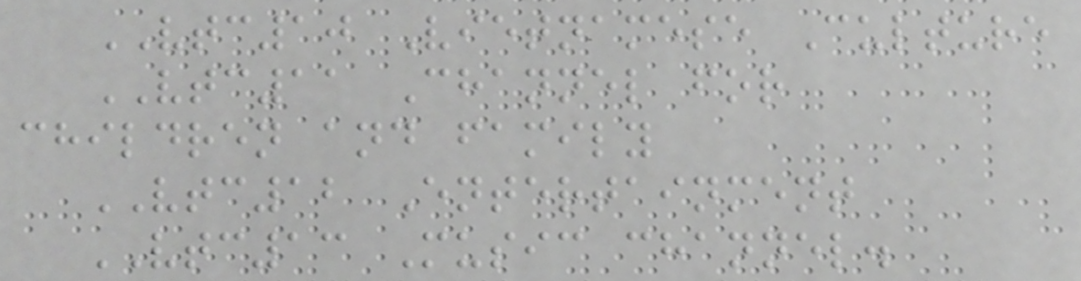VTC10 Vietnamese Culture
VTC11 Channel for
children and family
VTC12 Entertainment
VTC13 Music channel.
